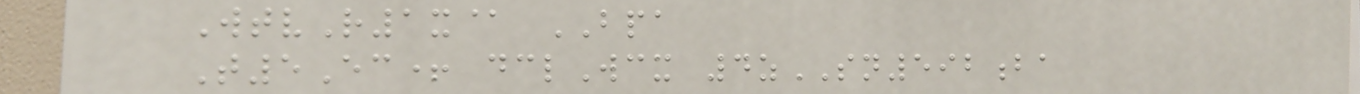WtvR1x@ BPA
T5Ec+ dclWcx 4zSN592ba
